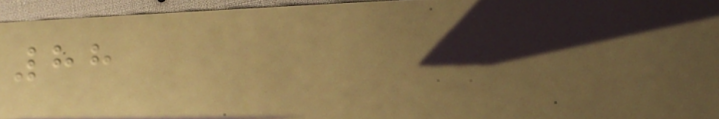88
